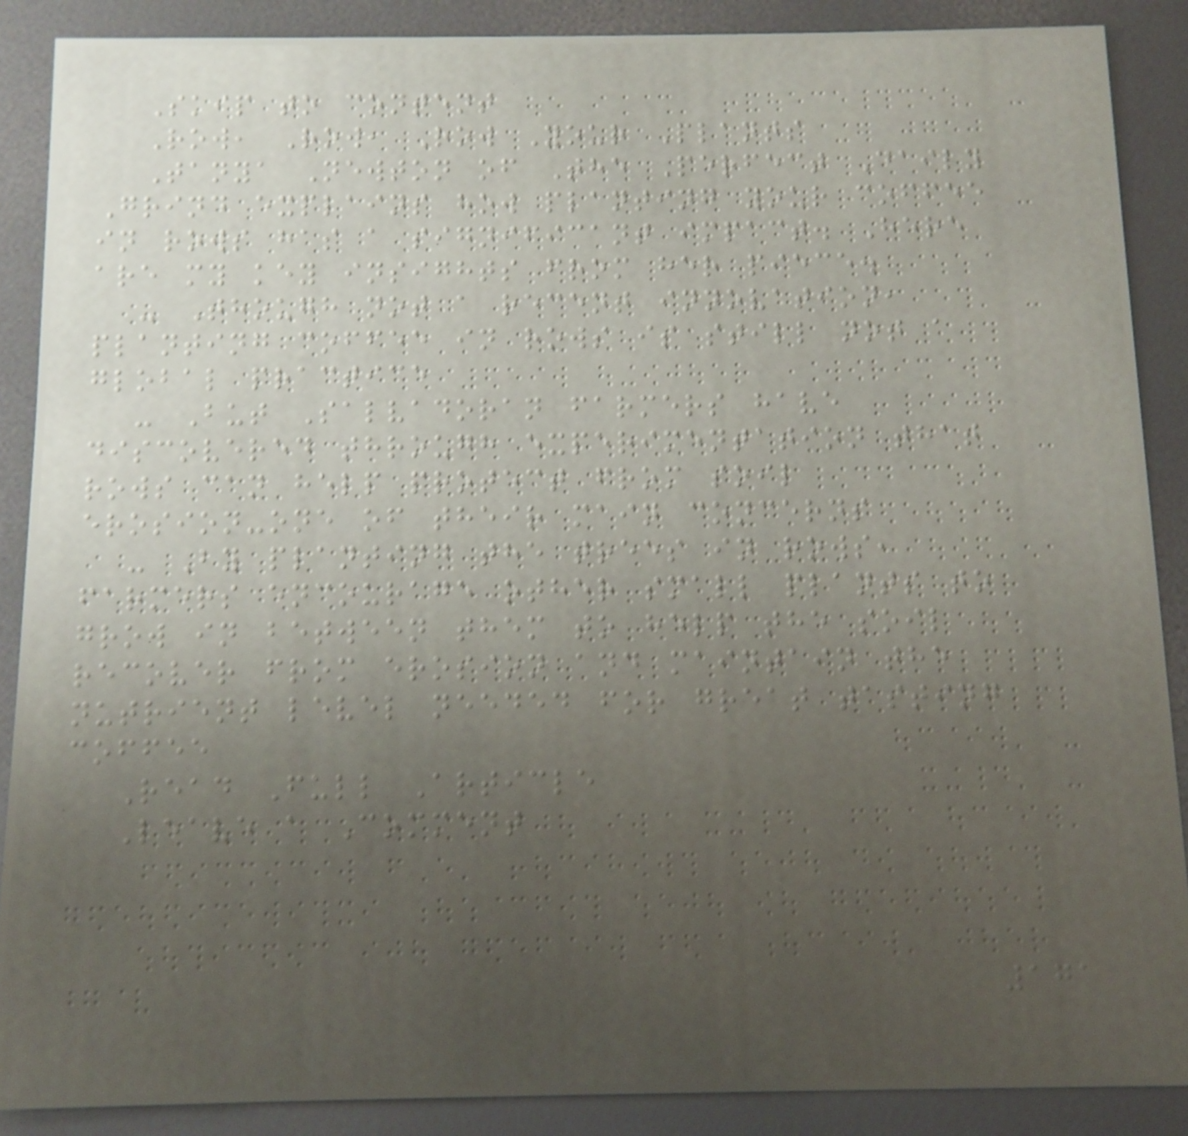Skip to content
Row, Row, Row Your Plants
Tanya Newton of The Perfect Daily
Grind explains how planting your coffee
in rows has a significant impact. Here
are my key insights from her piece.
- Though not a recent innovation,
planting coffee in rows is still not a
global practice
- But Salvadoran farmers have
discovered through experimentation that
rows can help protect from soil
erosion-one of their main concerns
- By planting the trees in rows,
farmers encourage other small plants to
grow in between them to help the soil
recover from erosion and maintain the
nutrient level needed for great tasting
coffee
Read Full Article
Leave a Comment
171
